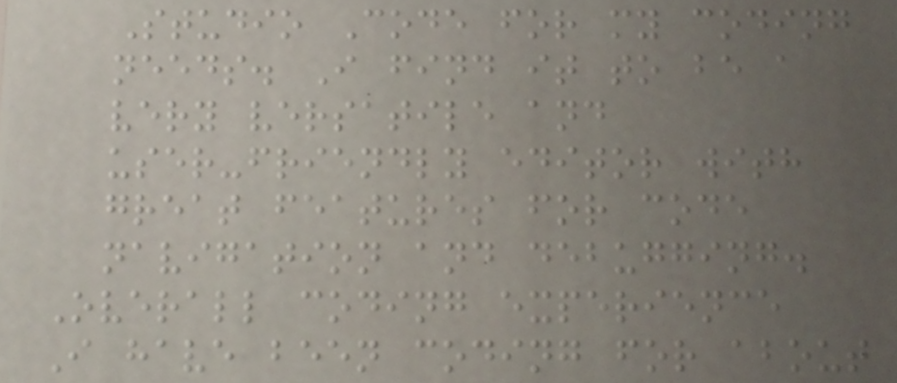Studio Code for my coding
needs. I find it to be a
very versatile and
user-friendly editor with
great features for code
navigation and debugging.
Overall coding experience
I have been coding for about
